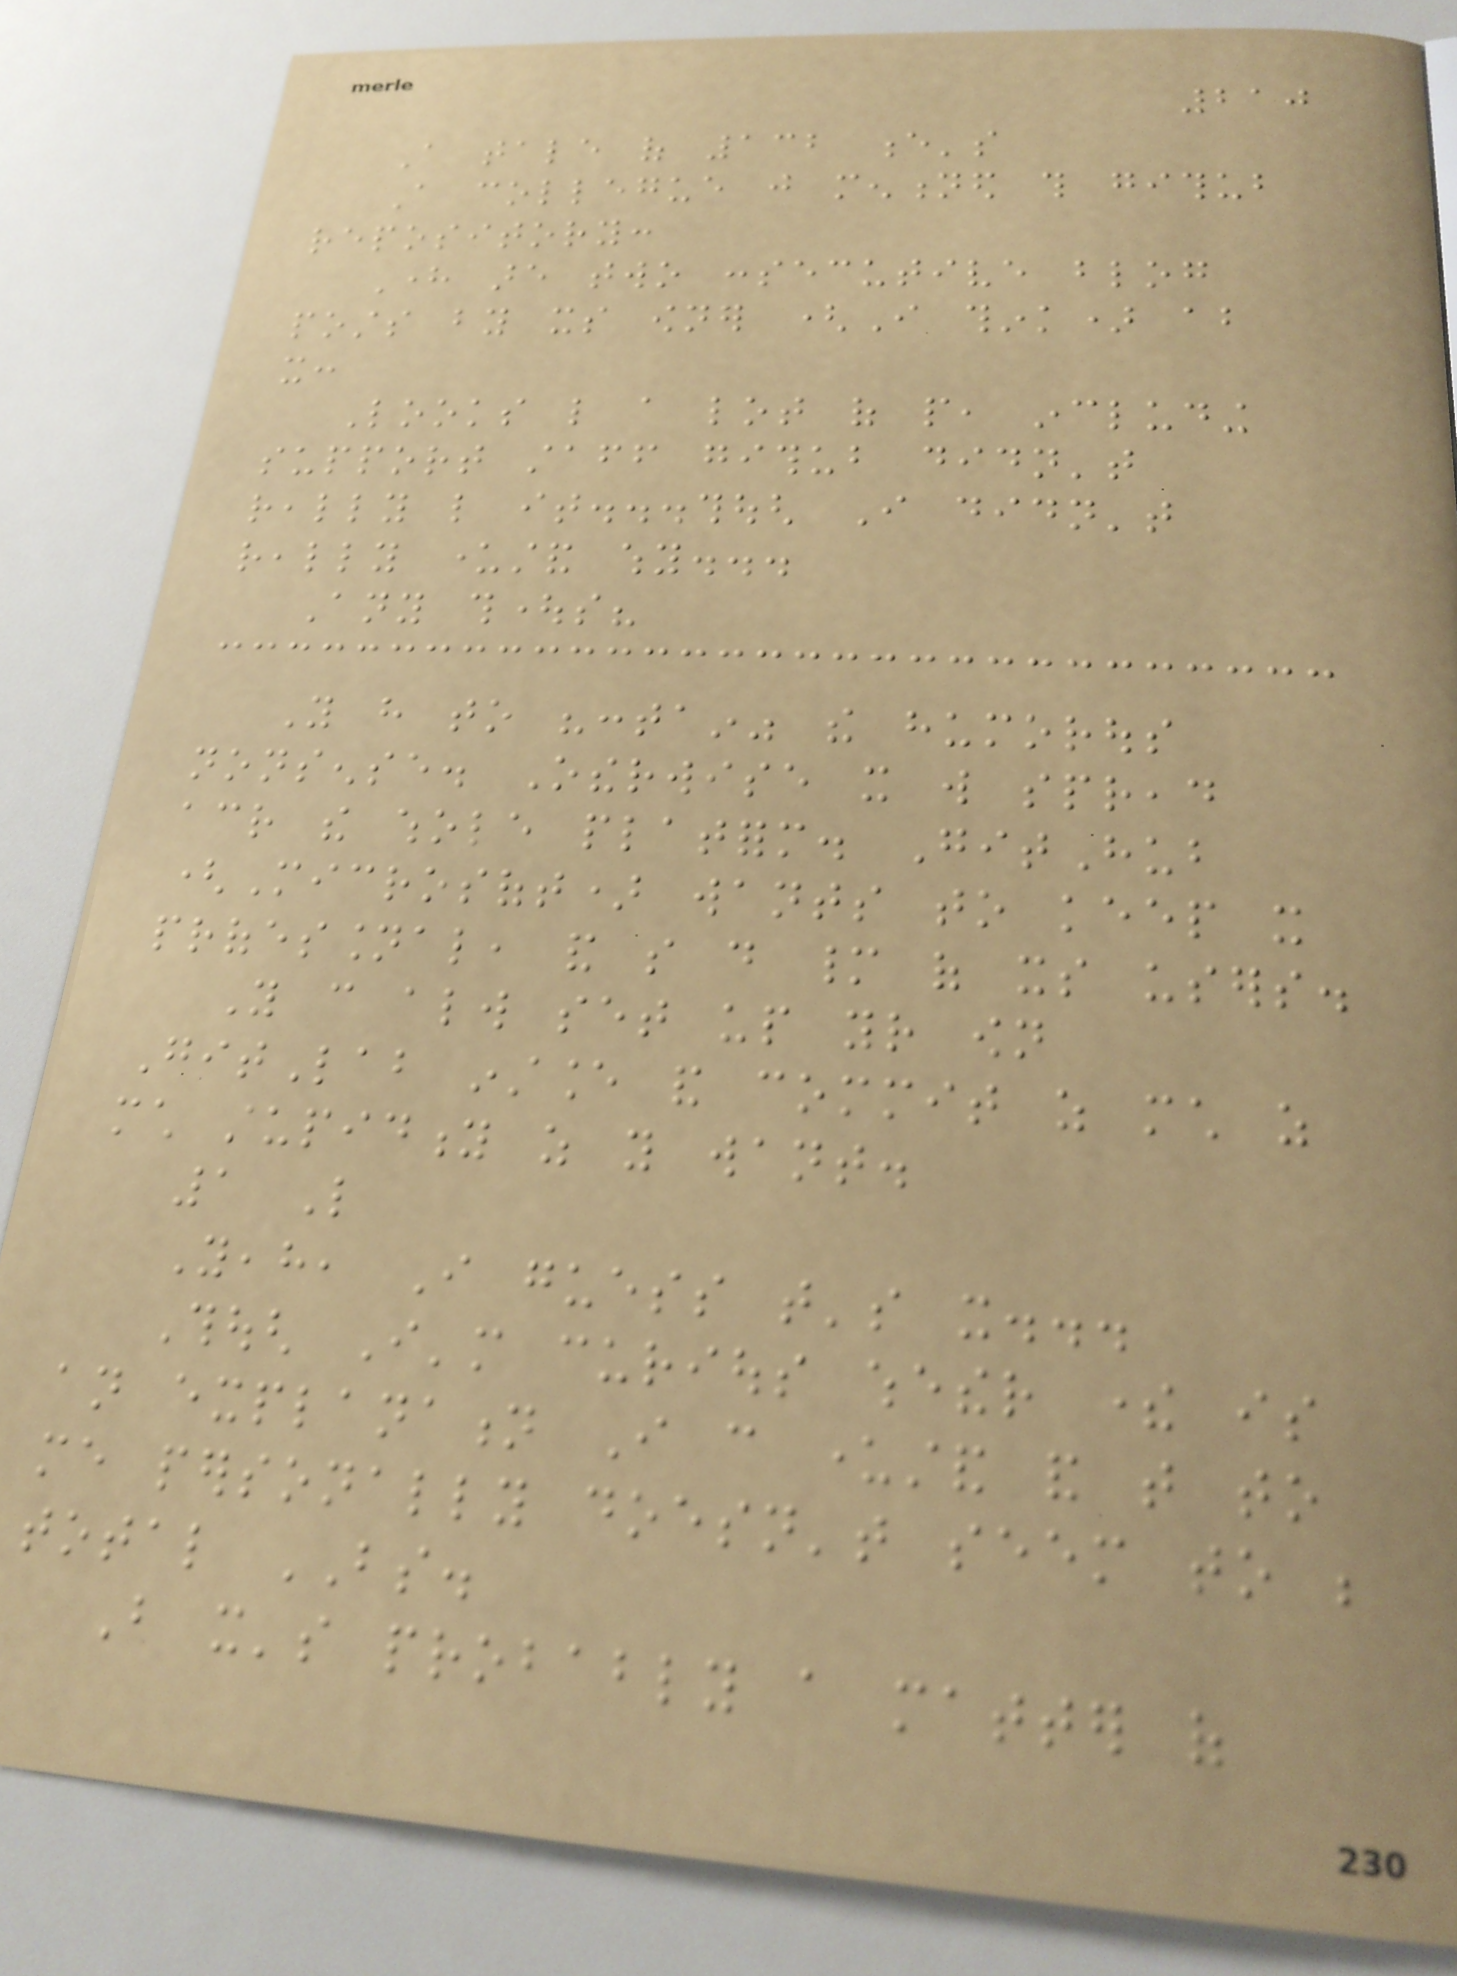210
A tale of 132 e's
A collegue just mentioned this github
repository:
Here are two consecutive blog
posts by its owner (I think) about
it:
Looks like a lot of people, including
support staff github didn't
really like it...though I didn't
really understand why...
Any thoughts?
You have to "contain" the humorous
nonsense. Otherwise it will spread
across the whole platform. GitHub
(Microsoft) wants to keep it
professional, and so do many of its users.
You can always set up your own
GitLab instance and commit as much as
much stupidity as you want.
1 Like
Yeah, I guess that's it...
Though I'm curious whether there is
an explanation I can understand and that to
me personally doesn't seem to be
total BS.
But it's probably a matter of
